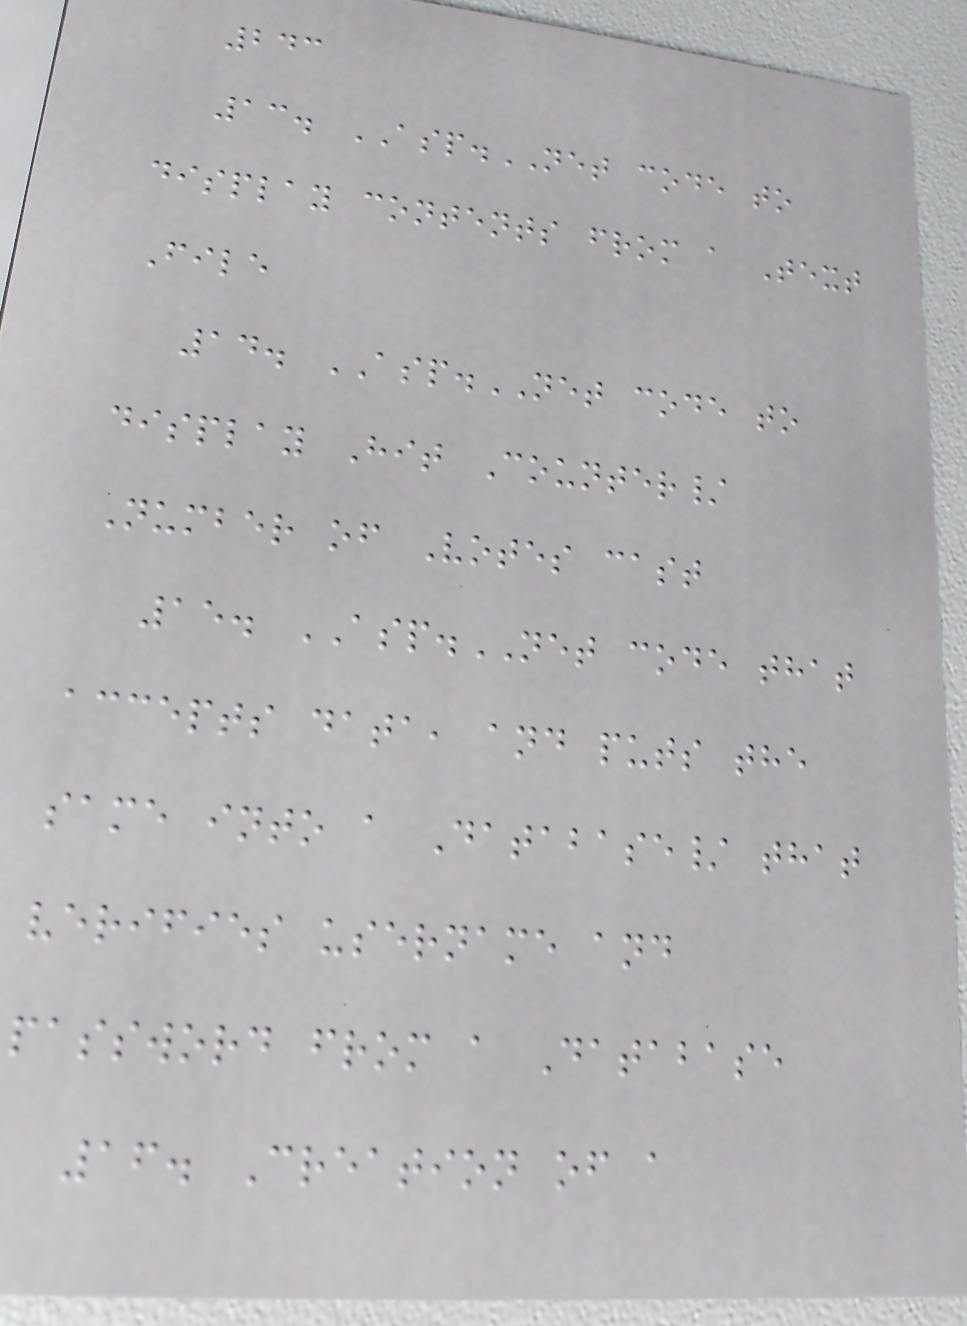243
13. ASP.NET code to
display contents from a Text
File
14. ASP.NET code to
display Hit Counter/
Number of Votes cast
15. ASP.NET code that
accepts data, and puts the
same into a Database/ that
verifies username and
password from a Database
16. Creation of a
